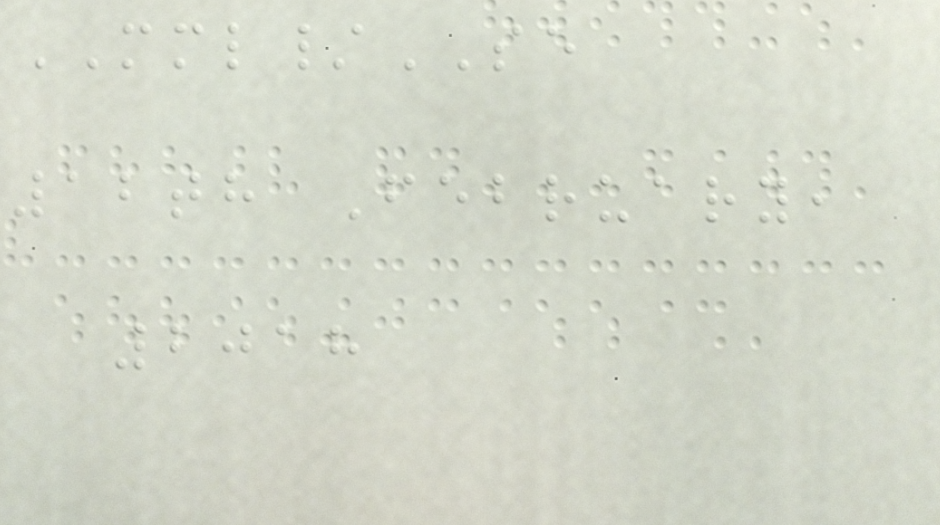MML/SE
12th February,
2018
